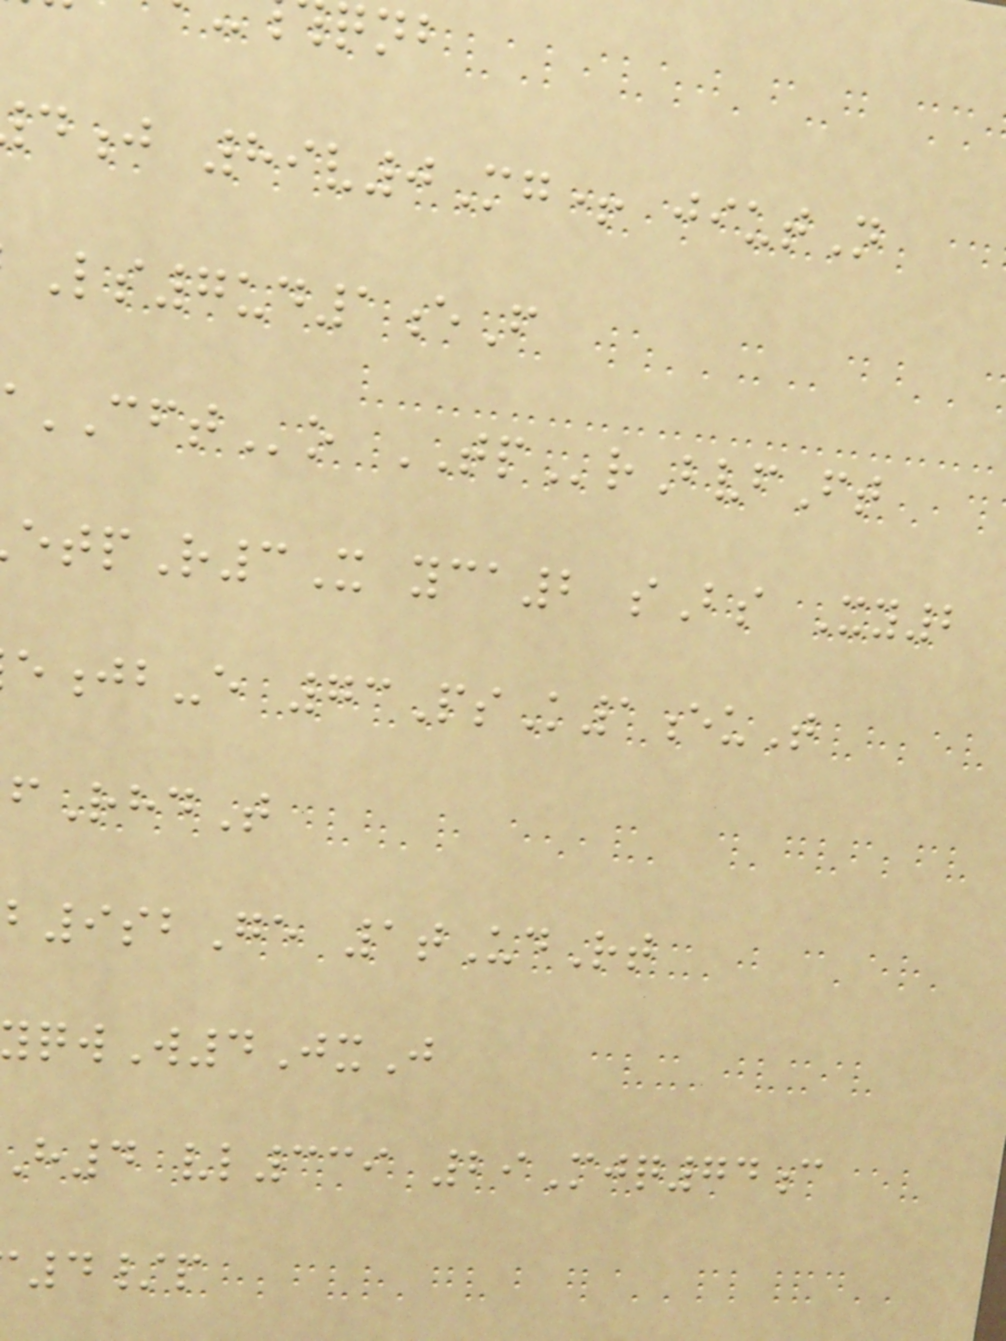j 89v0Mg+ jiutN
Ls7ud1eF
CFTo TPrBvfFt
tpR3X yca2 sBs Xy2
jb-e 73PsK1euT
RhdT
b9sbGe 1tUdRt
qwW4JxJ
h4 vl339 29Mjq74c
4/p
